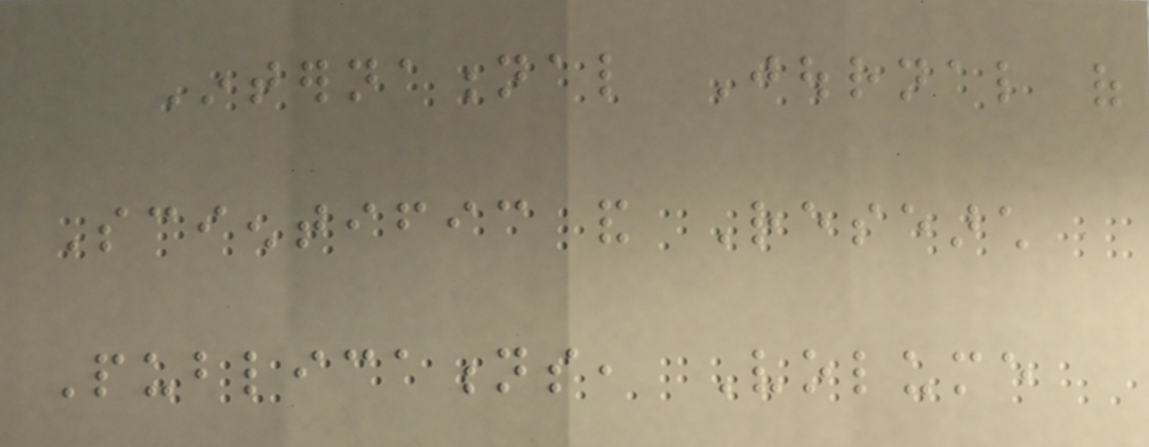International Journal of
Scientific and Research
Publications, Volume
